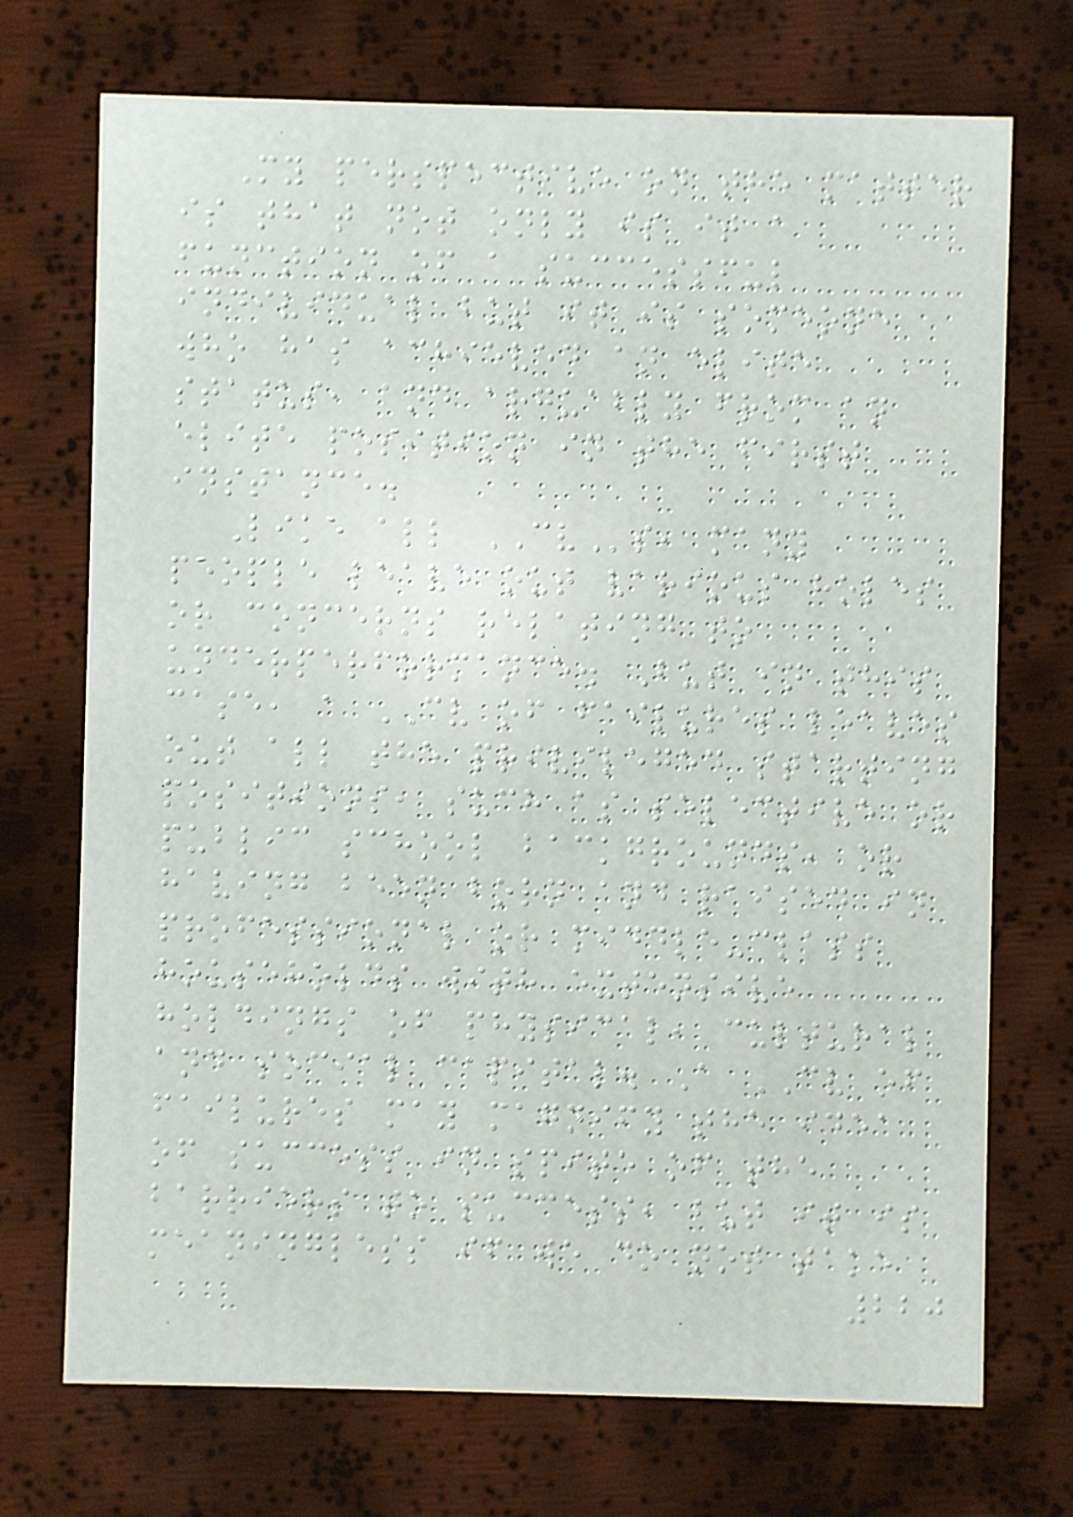My perspective on the matter
is that not only is it a
function of a successful
individual but it is someone
who has achieved an elite
status, and arguably from an
elite position in the first
instance.
Like all CVs, many
people leave out various holes
or concerns relating to
underperformance. But in this
case, a CV of failures leaves
out all the privileged starting
positions, such as selective or
public school backgrounds, or
having been born and raised in
professional or middle-class
households with extensive
holdings of physical, cultural
and social capital. A CV of
failures may magnify the idea
of success in spite of the
barriers to success, but it is
meaningless if we do not take
220
